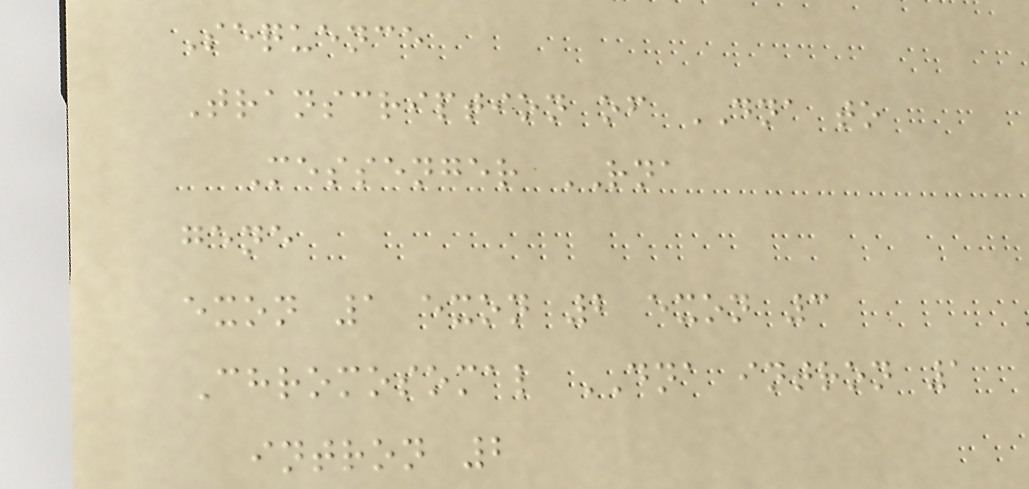Sequence
Transcription of DNA to
Messenger RNA
gene
exon 1 exon 2 exon 3
Chromosomal DNA intron 1
intron 2
